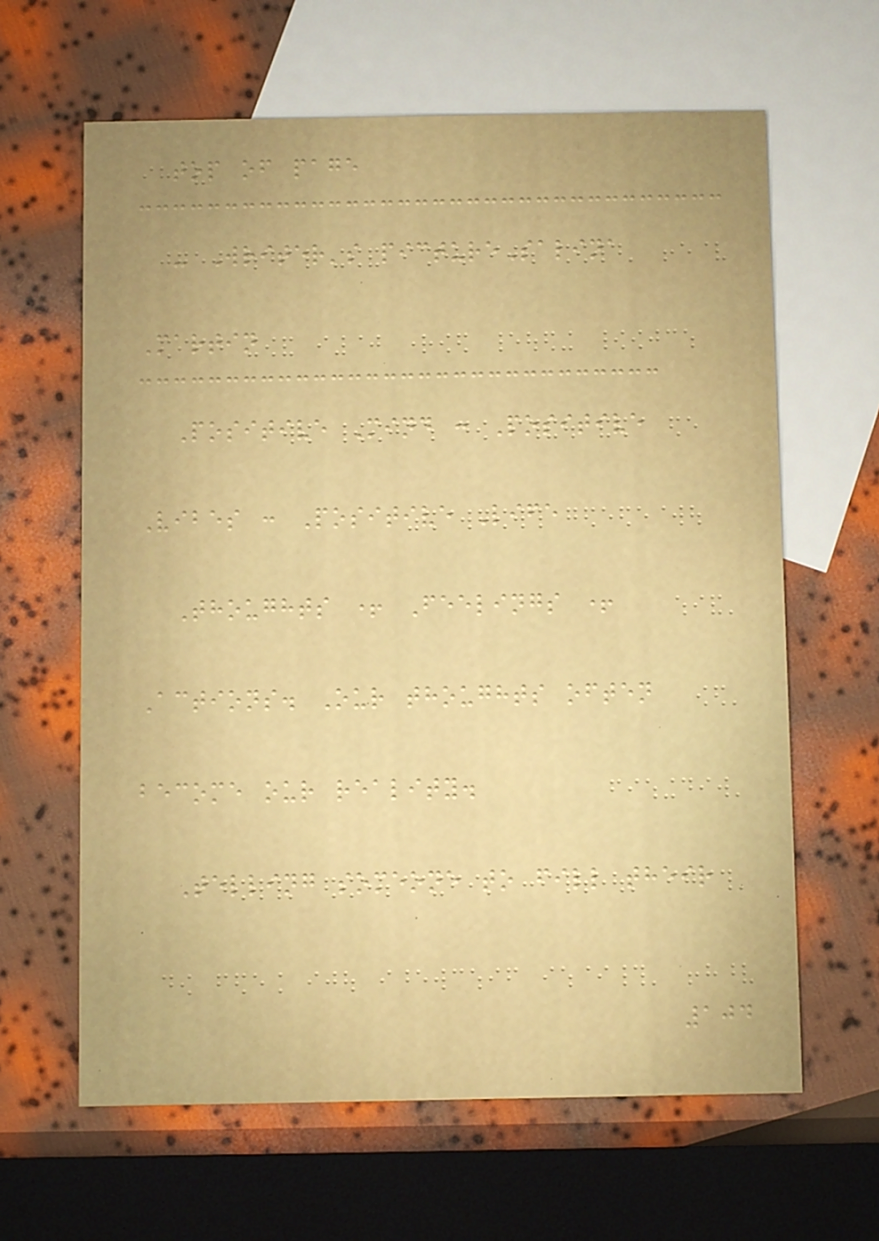top of page
- Writer's pictureSalina
Martin
Positive Mind : Positive
Vibes : Positive Life
Thoughts + Feelings +
Actions. Our thoughts often
become our reality.
Telling someone to fill their
104
